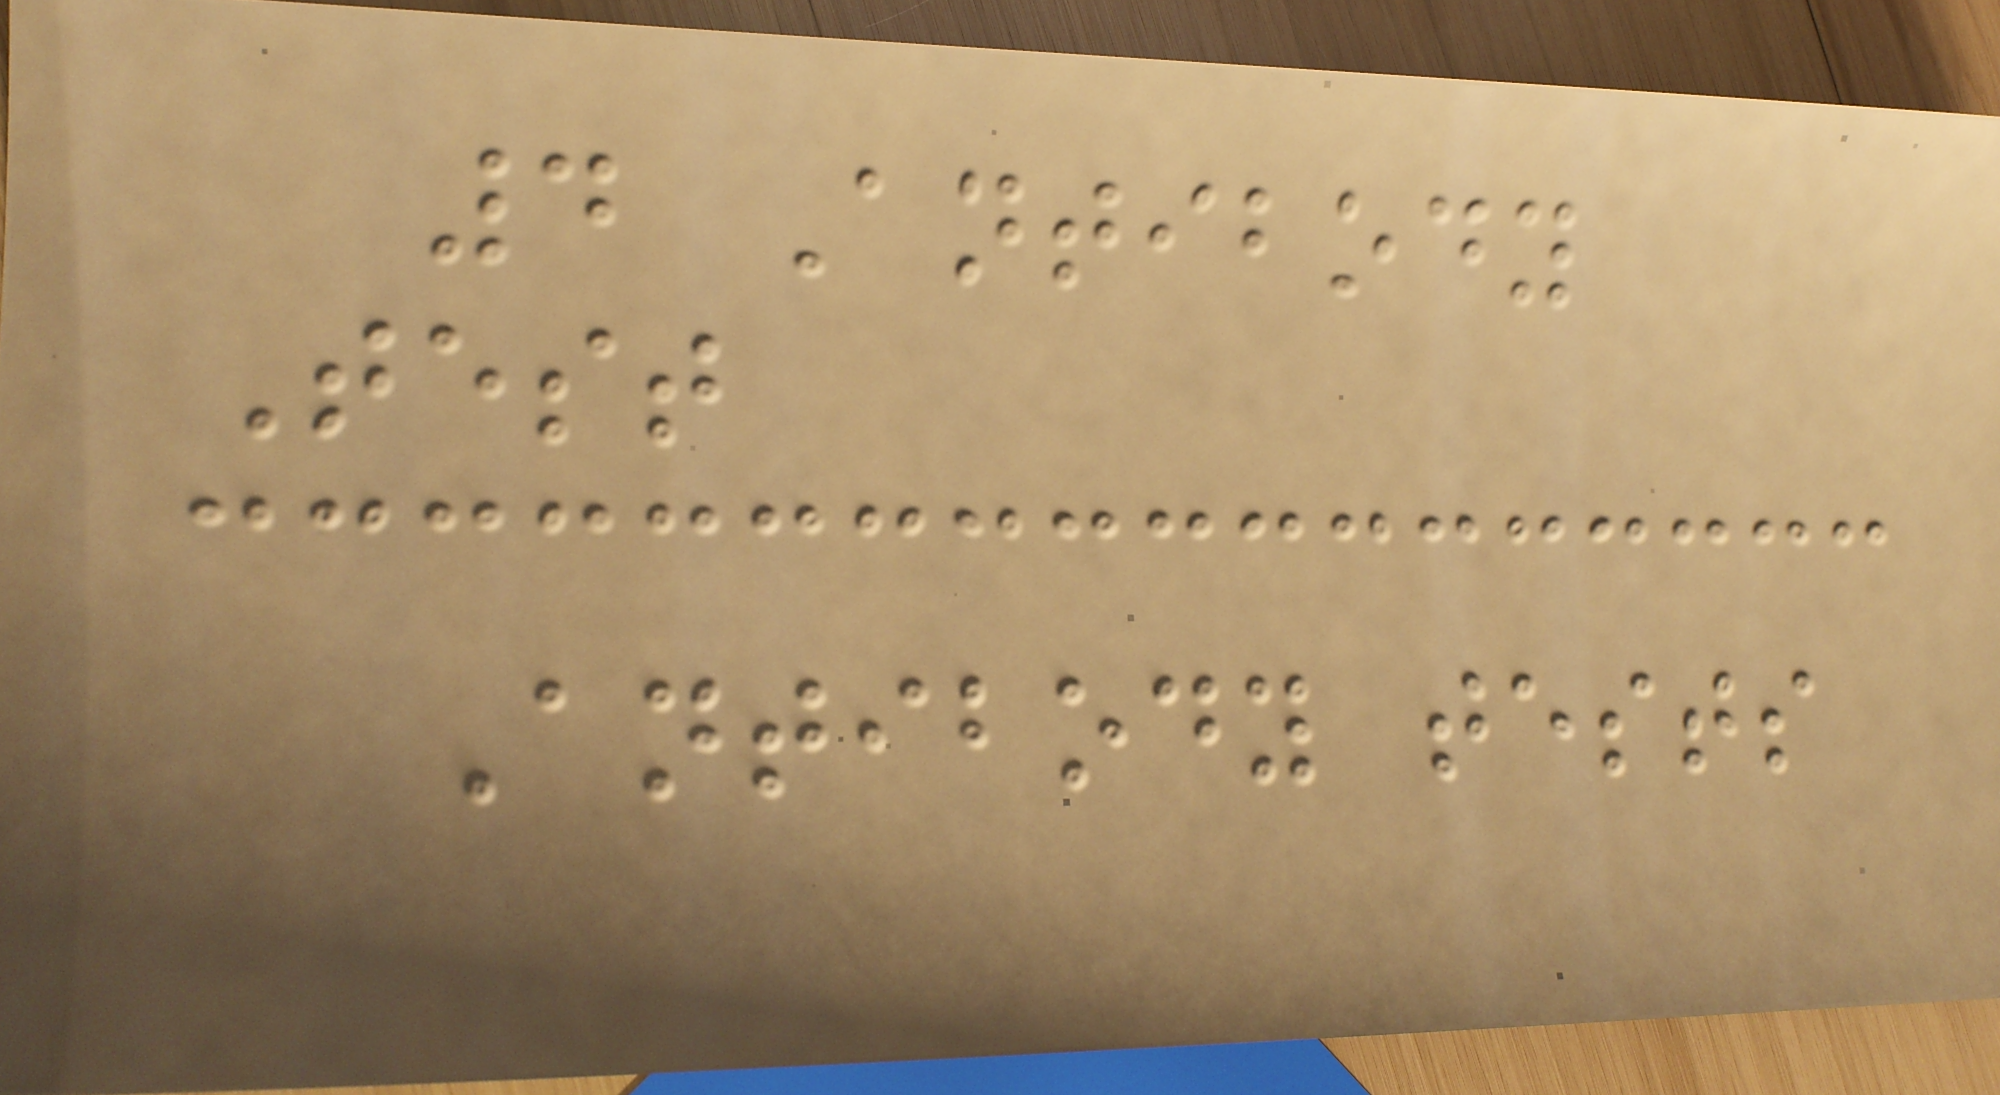4 Antibody
Test
Antibody tests
